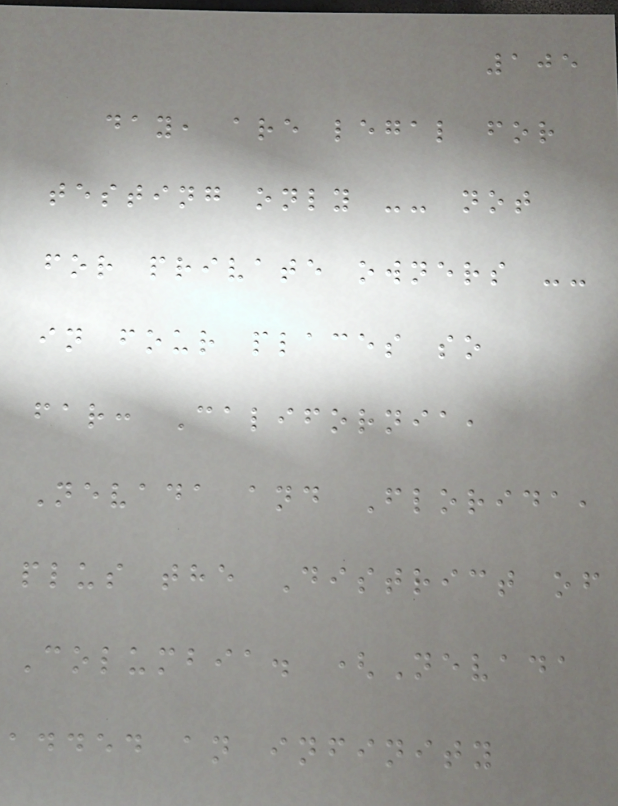105
day, are legal for
testing only -- not
for private owners --
in four places so
far: California,
Nevada and Florida,
plus the District of
Columbia. (Nevada
added an infinity
